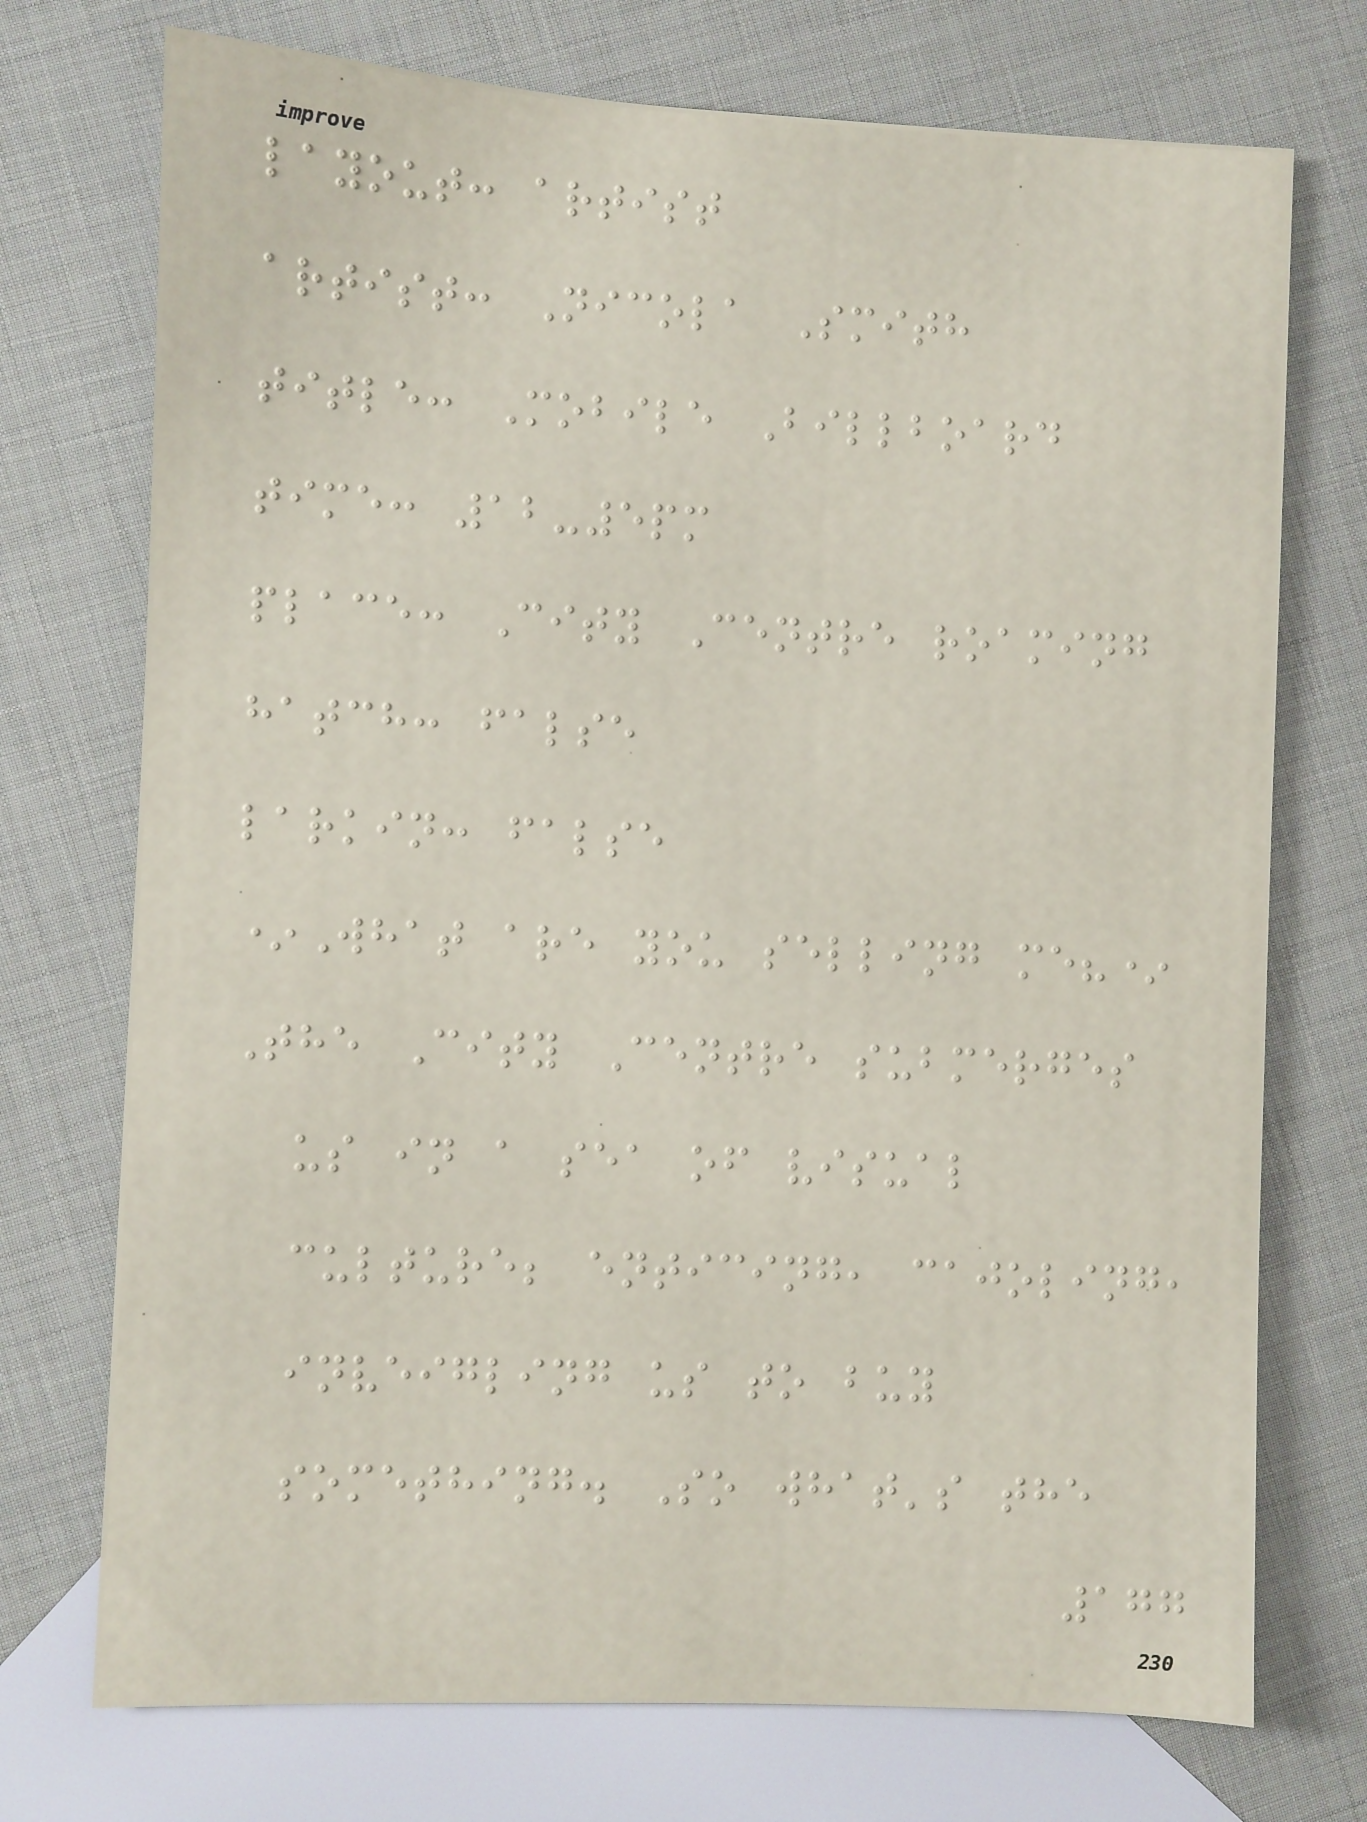layout: artist
artist: Nicola Smith
title: Mobile Billboard
time: 12-5pm
place: City Centre roaming
hatch: false
larkin: false
*What are you selling me?*
The City Centre submerges
us in a sea of visual
culture; enticing, cajoling,
inveigling us to buy
something. So what's the
177
